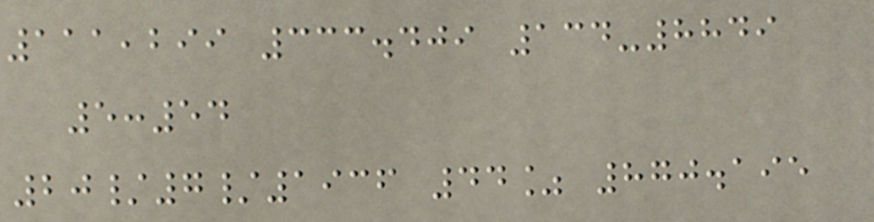111,299 333.409 134-8849
5:54
20/7/1936 44% 870.195
